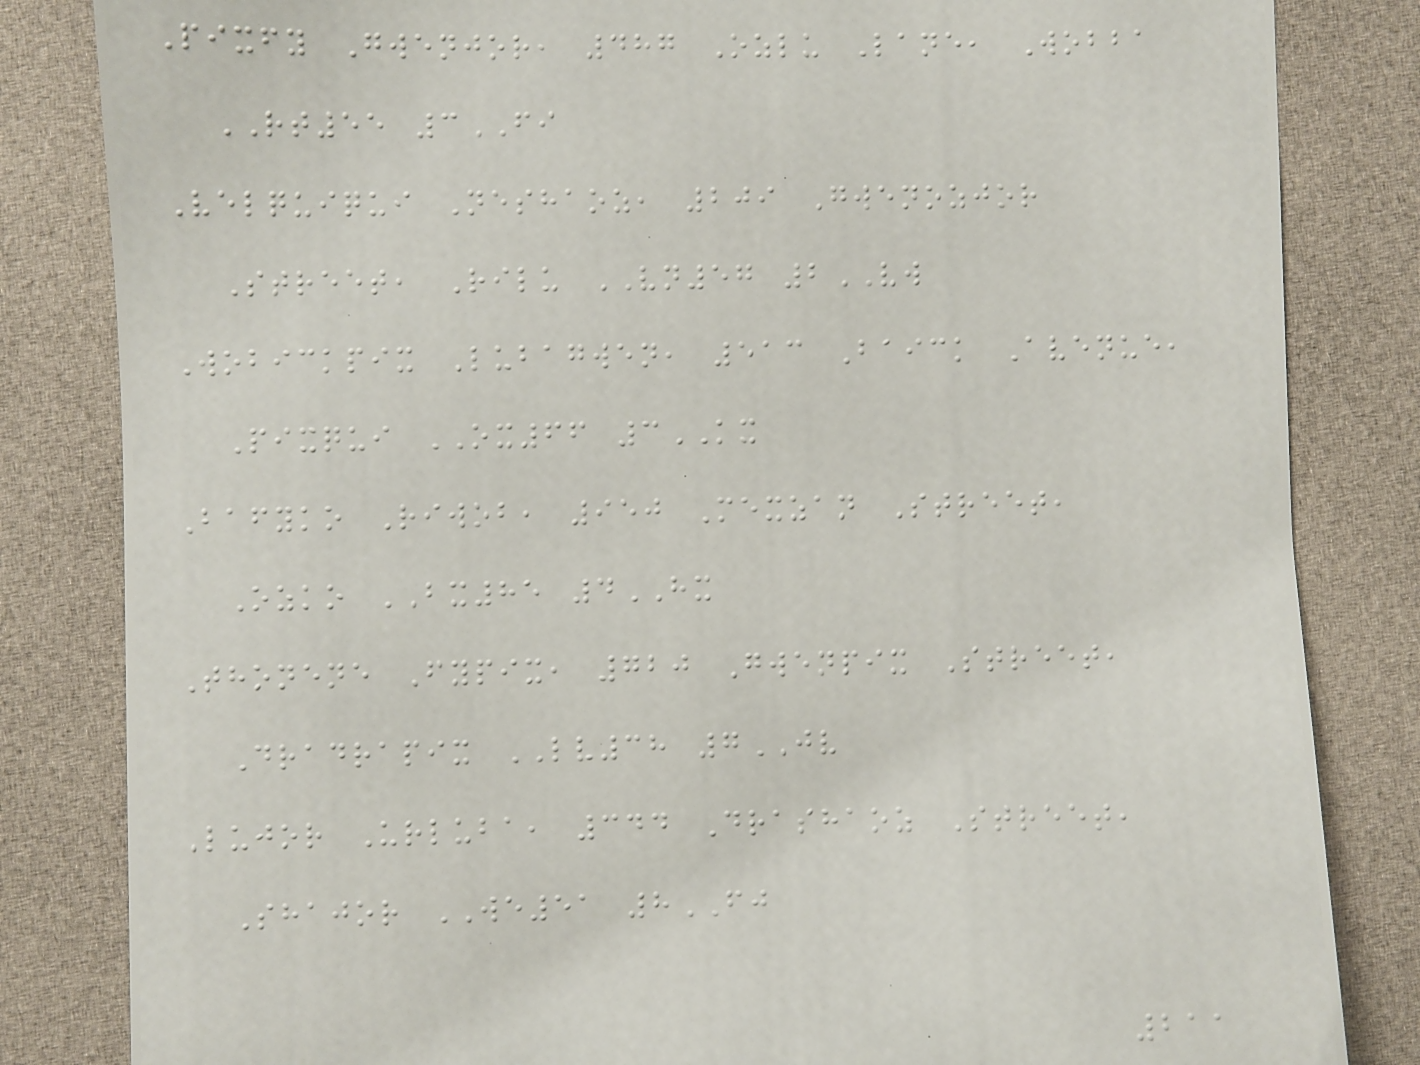Pixfy Gwenjor, 487 Ozlu Lane, Wobba
RT55 3FI
Velquiqui Neshaoz, 209 Gwenozjor
Street, Rilu VN57 2VW
Wobickpix Lubagwen, 513 Baick Avenue,
Pixqui OX66 3KX
Bafyko Riwob, 950 Mexzan Street,
Ozko BX85 4HX
Thonene Fypix, 720 Gwenpix Street,
Dradrapix LV38 7JV
Lujor Urluba, 344 Drashaoz Street,
Shajor WE51 8FJ
211
